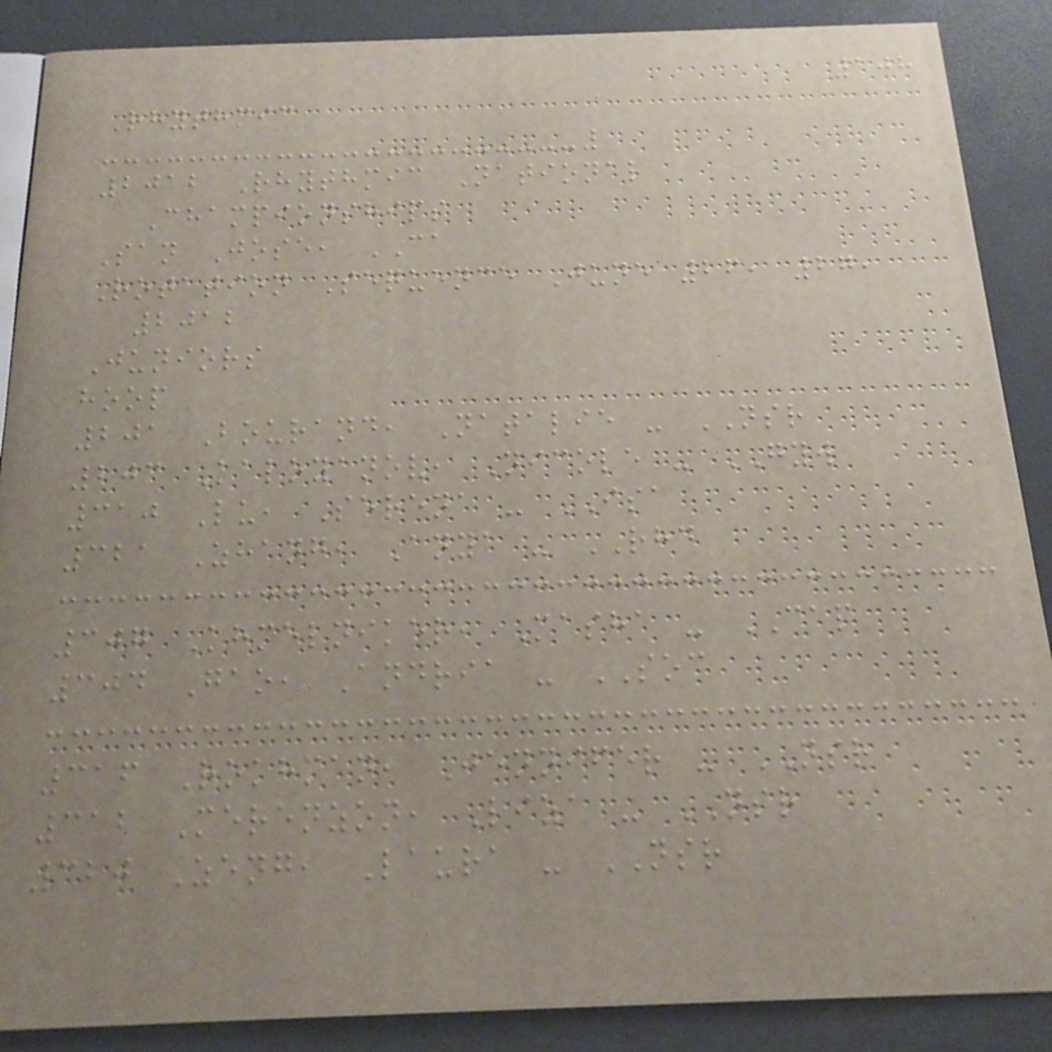108
Rhythmic
2012 Rhythmic National
Championships
San Jose, CA
Rotation Sequence June 26, 27,
2012
Juniors
hoop
201 Bourand, Natalie - NSR
203 Kaloyanov, Nicole - GYW
310 Lu, Serena - ISA
321 Zhang, Anya - RHD
307 Khmelniker, Masha - CAP
304 Gao, Andria - SOC
316 Rokhman, Jennifer - NSR
312 Merenzon, Liza - NSR
320 Zeng, Laura - NSR
